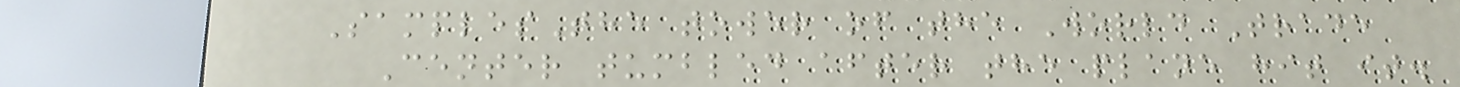SamplesThe tower of the World Trade
Center tumbled after the plane hit it.
